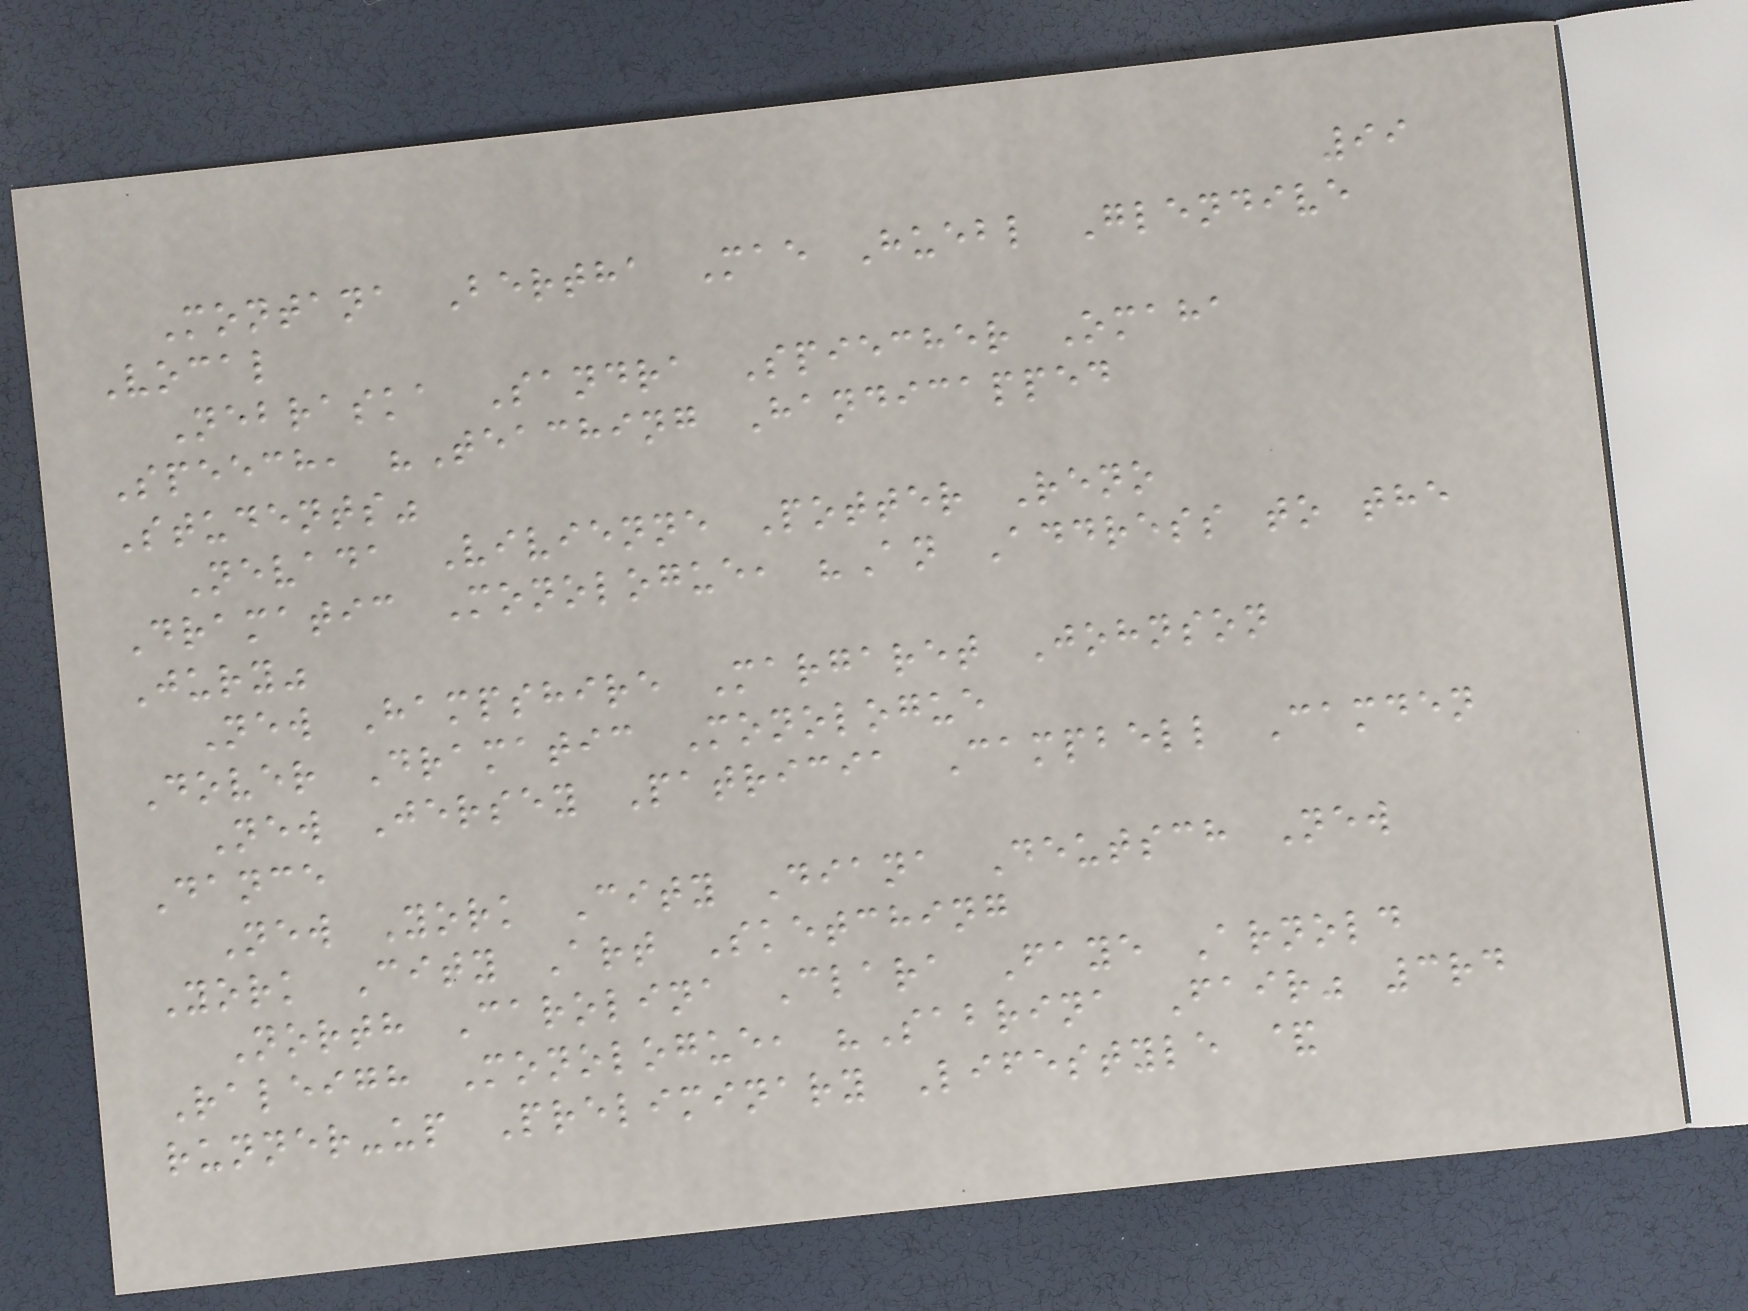99
Montana Bertha Mae Huebl Glendive
Vocal
Nebraska Sandra Spiecher Omaha
Speech, "Teaching Handicapped
Students"
Nevada Vivienne Potter Reno
Dramatic Monologue, "An Address to the
Jury"
New Hampshire Margaret Johnson
Dover Dramatic Monologue
New Jersey Patricia Campbell Camden
Dance
New York City Diana Deutsch New
York City Art Sketching
North Carolina Clara Faye Arnold
Raleigh Monologue, "Sabrina Fair" 3rd
runner-up Preliminary Lifestyle &
